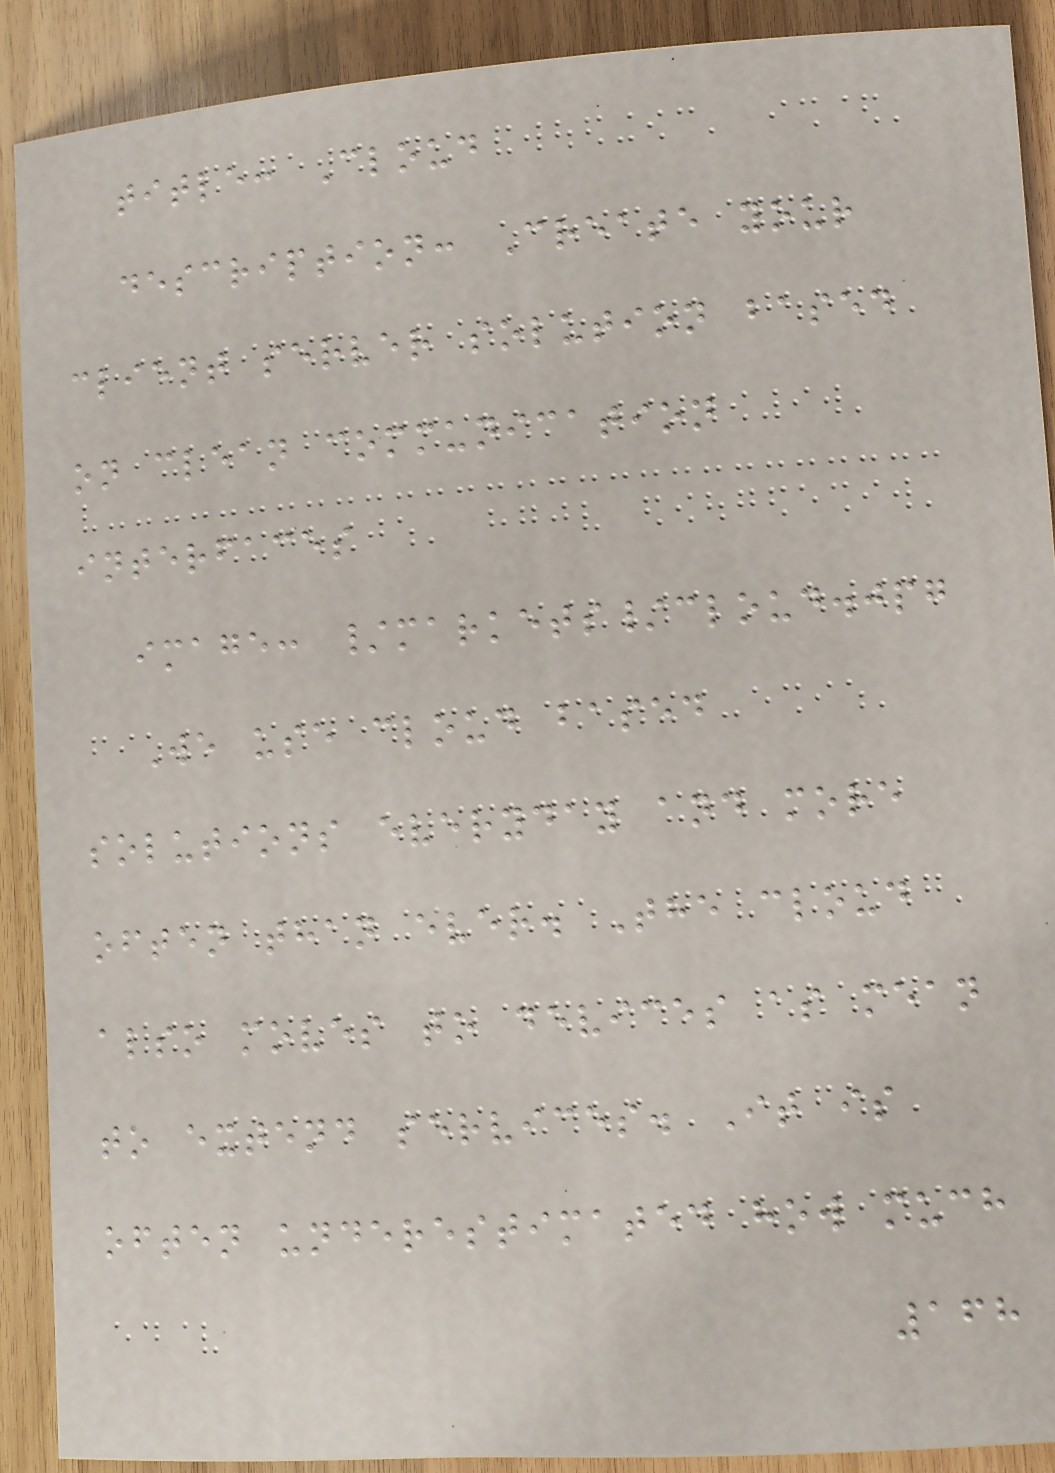title: Cloud
description: Create your
client server solution based
on clean communication
interfaces
image: /markets/cloud.jpg
We use cloud based
solutions everyday and more
often than ever. The cloud
also moves to devices as mean
to extend services. It is
often underestimated how much
168
